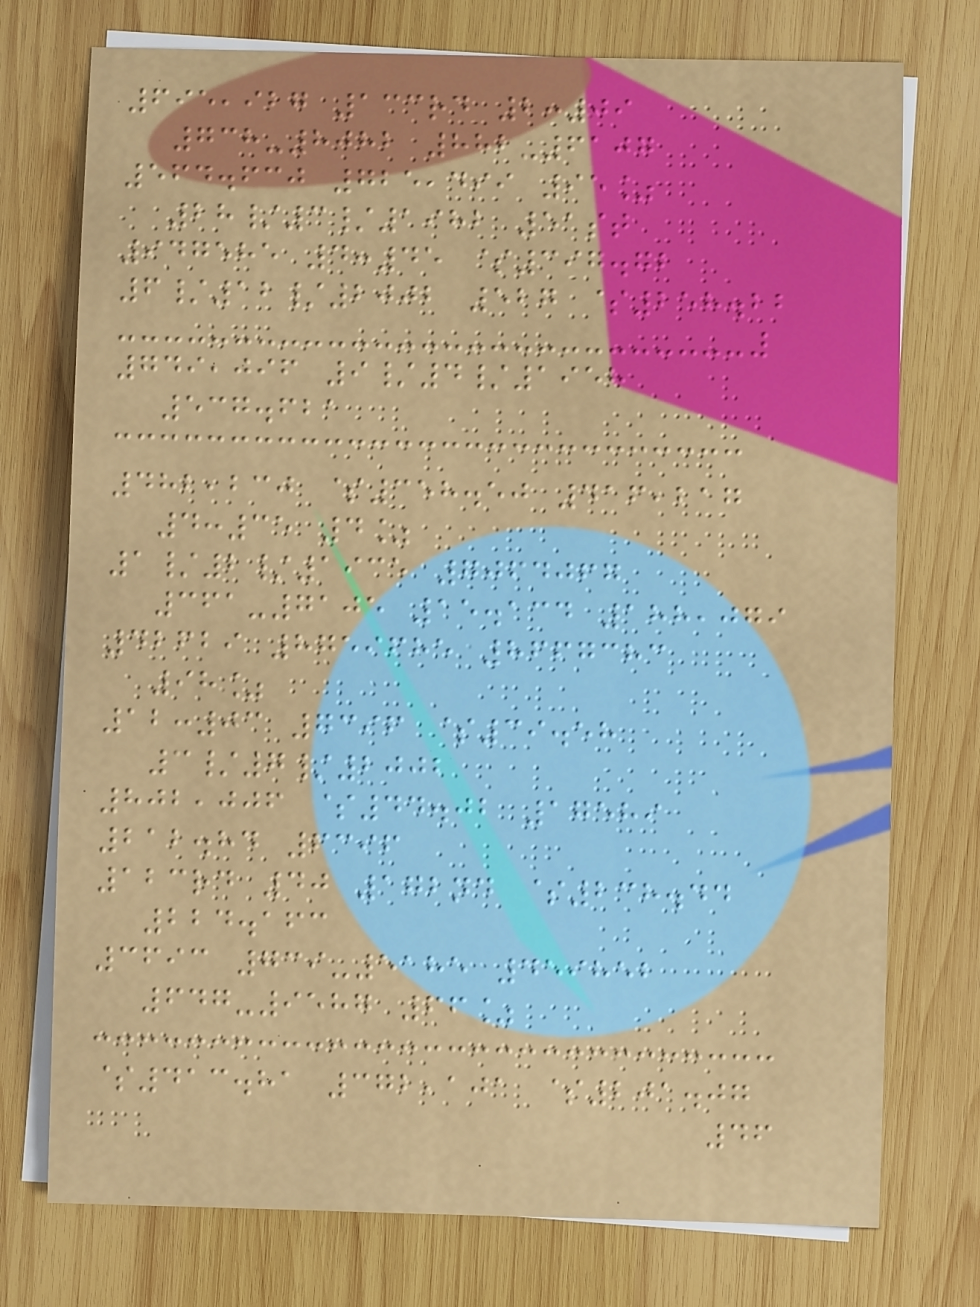695,927 133rd 2:09
738-8082 882-6107
564.630 725,499 95%
28/3/1982 51st
947585 4:45 $397.72
6/12/2002 527 $258.22
749,096 9/4/1958
537.621
482,230 $358.50 416,217
4:35 4%
1/2/1935 7064067
361-7105 15.134 188,079
42629 8759685 8667383
98%
12:03 7396 $39.58
3/7/2002
802,006 $44.02 17589
212.84 6396
123rd 40 172nd $238.44
224.163
3693 739-5185 459852
647-9587 66%
$413.81 372,101 $201.07
46
